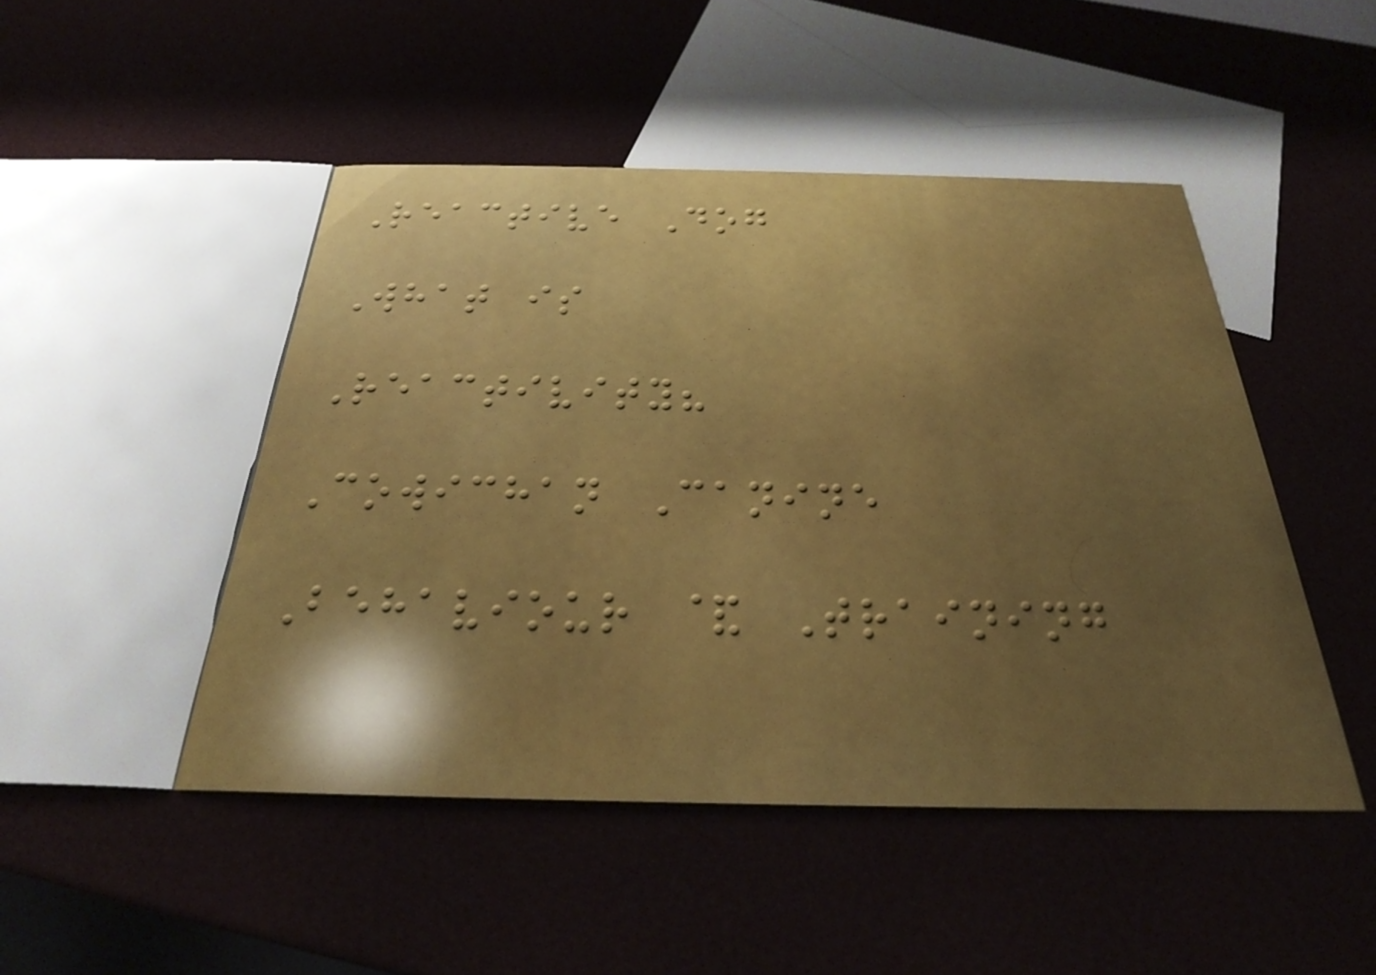Reactive Dog
What is
Reactivity?
Cowichan Canine
Behaviour & Training
